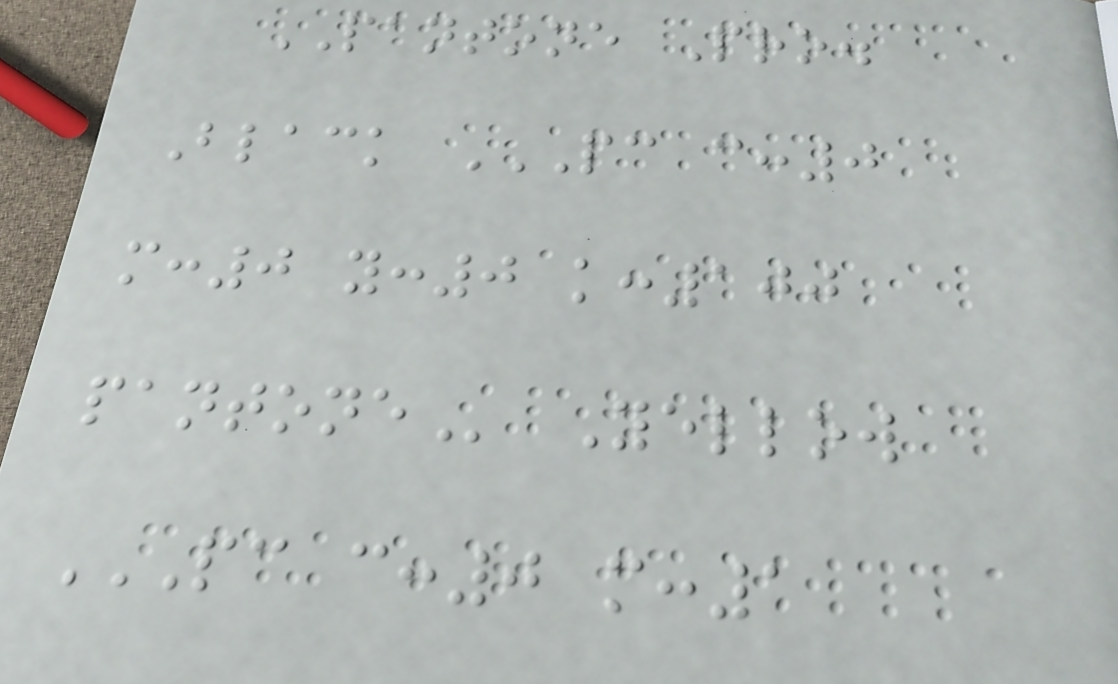PANTONE Pro.
Black PC C:0
M:0 Y:0 K:100
PANTONE Yellow
PC C:0 M:1
